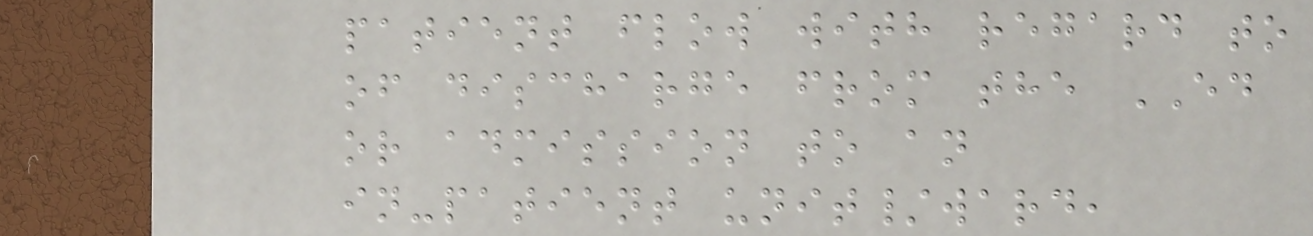patient flow with regard to
of discharge from the ED
or admission to an
in-patient unit/ward,
